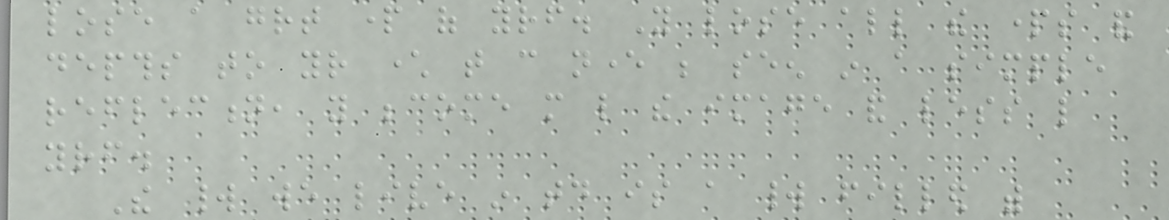lose a great part of yourself. You lose all the parts and
depths to your character that can never be seen in a simple
reflection, you become more like the image and less like
yourself.
The world we live in today is a world filled with
